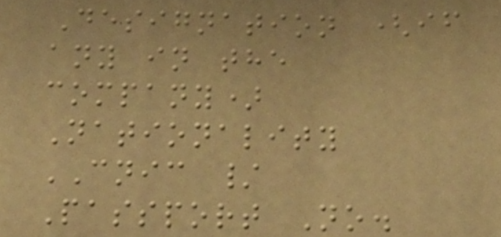Designation (if
any in the
company)
Nationality
CNIC /
Passport No.
